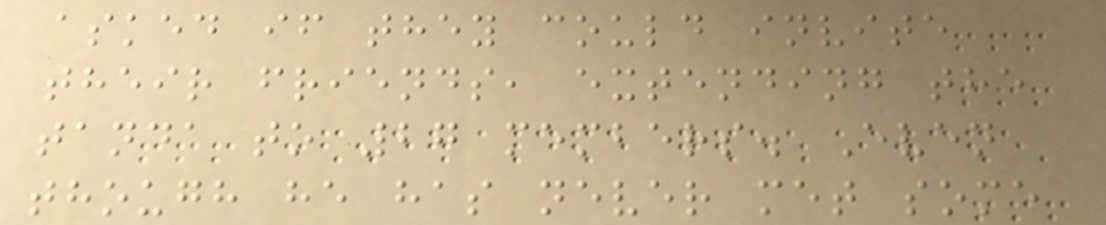asked if they could invite
their friends, extending the
tanda to 27 members. Even
though he has never met some
